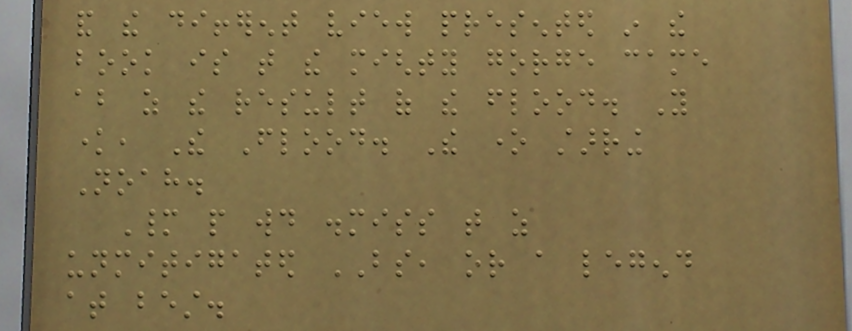and the different view presented in the
book is that the mighty gorge came
about as the result of the flood. You
know, The Flood. The one starring
Noah.
Many people would dismiss that as
unmitigated BS, or a legend
at best.
